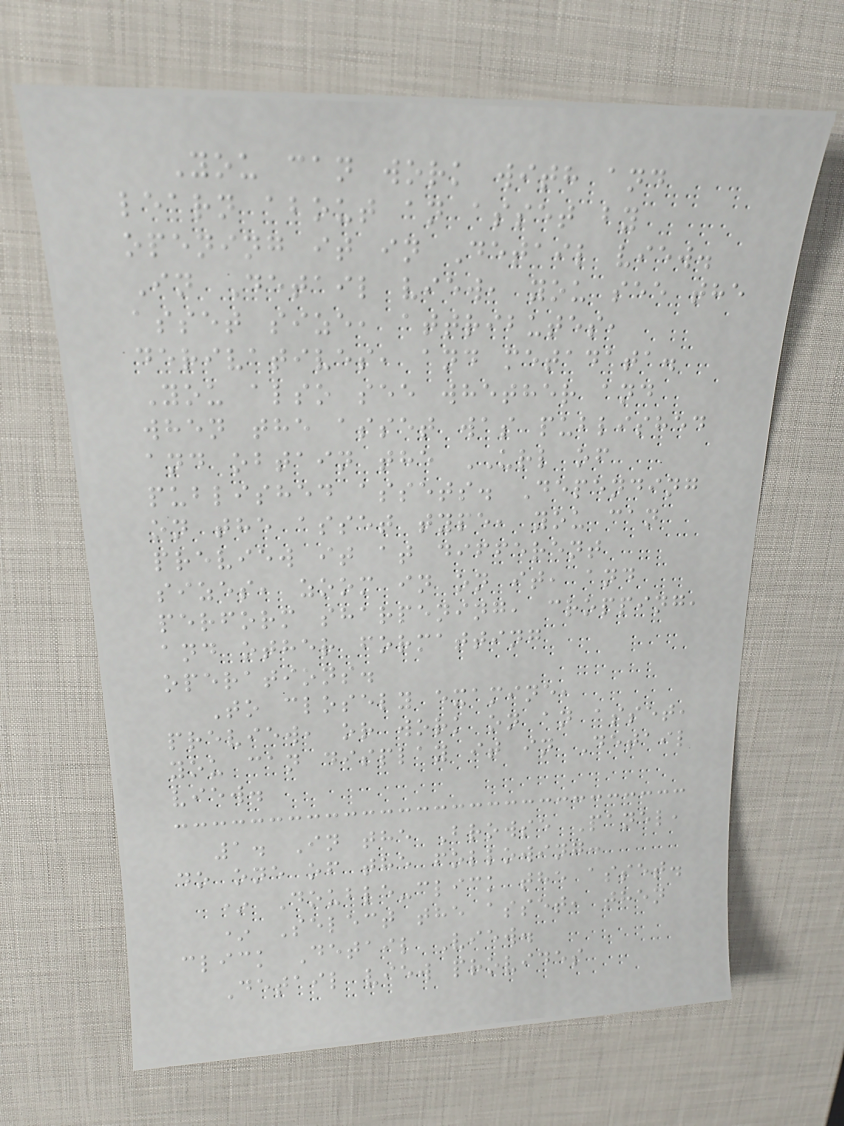You can work with and
learn about an asset by
opening it in Detail view.
In Detail view, you see the
asset size, attributes,
derivatives, and metadata.
You also see whether and
when the asset was published
and obtain the URL of
published assets. Depending
on the asset type, you can
preview it at different
sizes, zoom in on it, and
perform sharpening, cropping,
and other formatting
operations.
To closely examine,
preview, or work on an asset,
you can display it in Detail
view.
1. In the Browse Panel,
do one of the following:
* Double-click the asset.
* Select the asset, then
click Detail View.
Detail view provides
